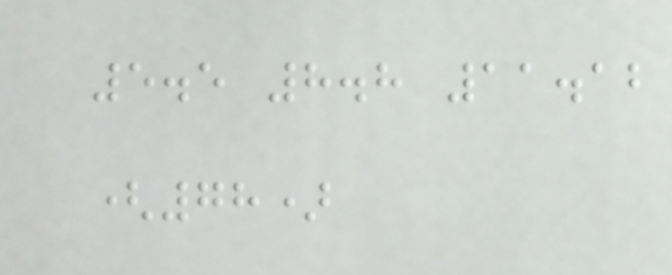5.5 8.8 11.12
(78)
